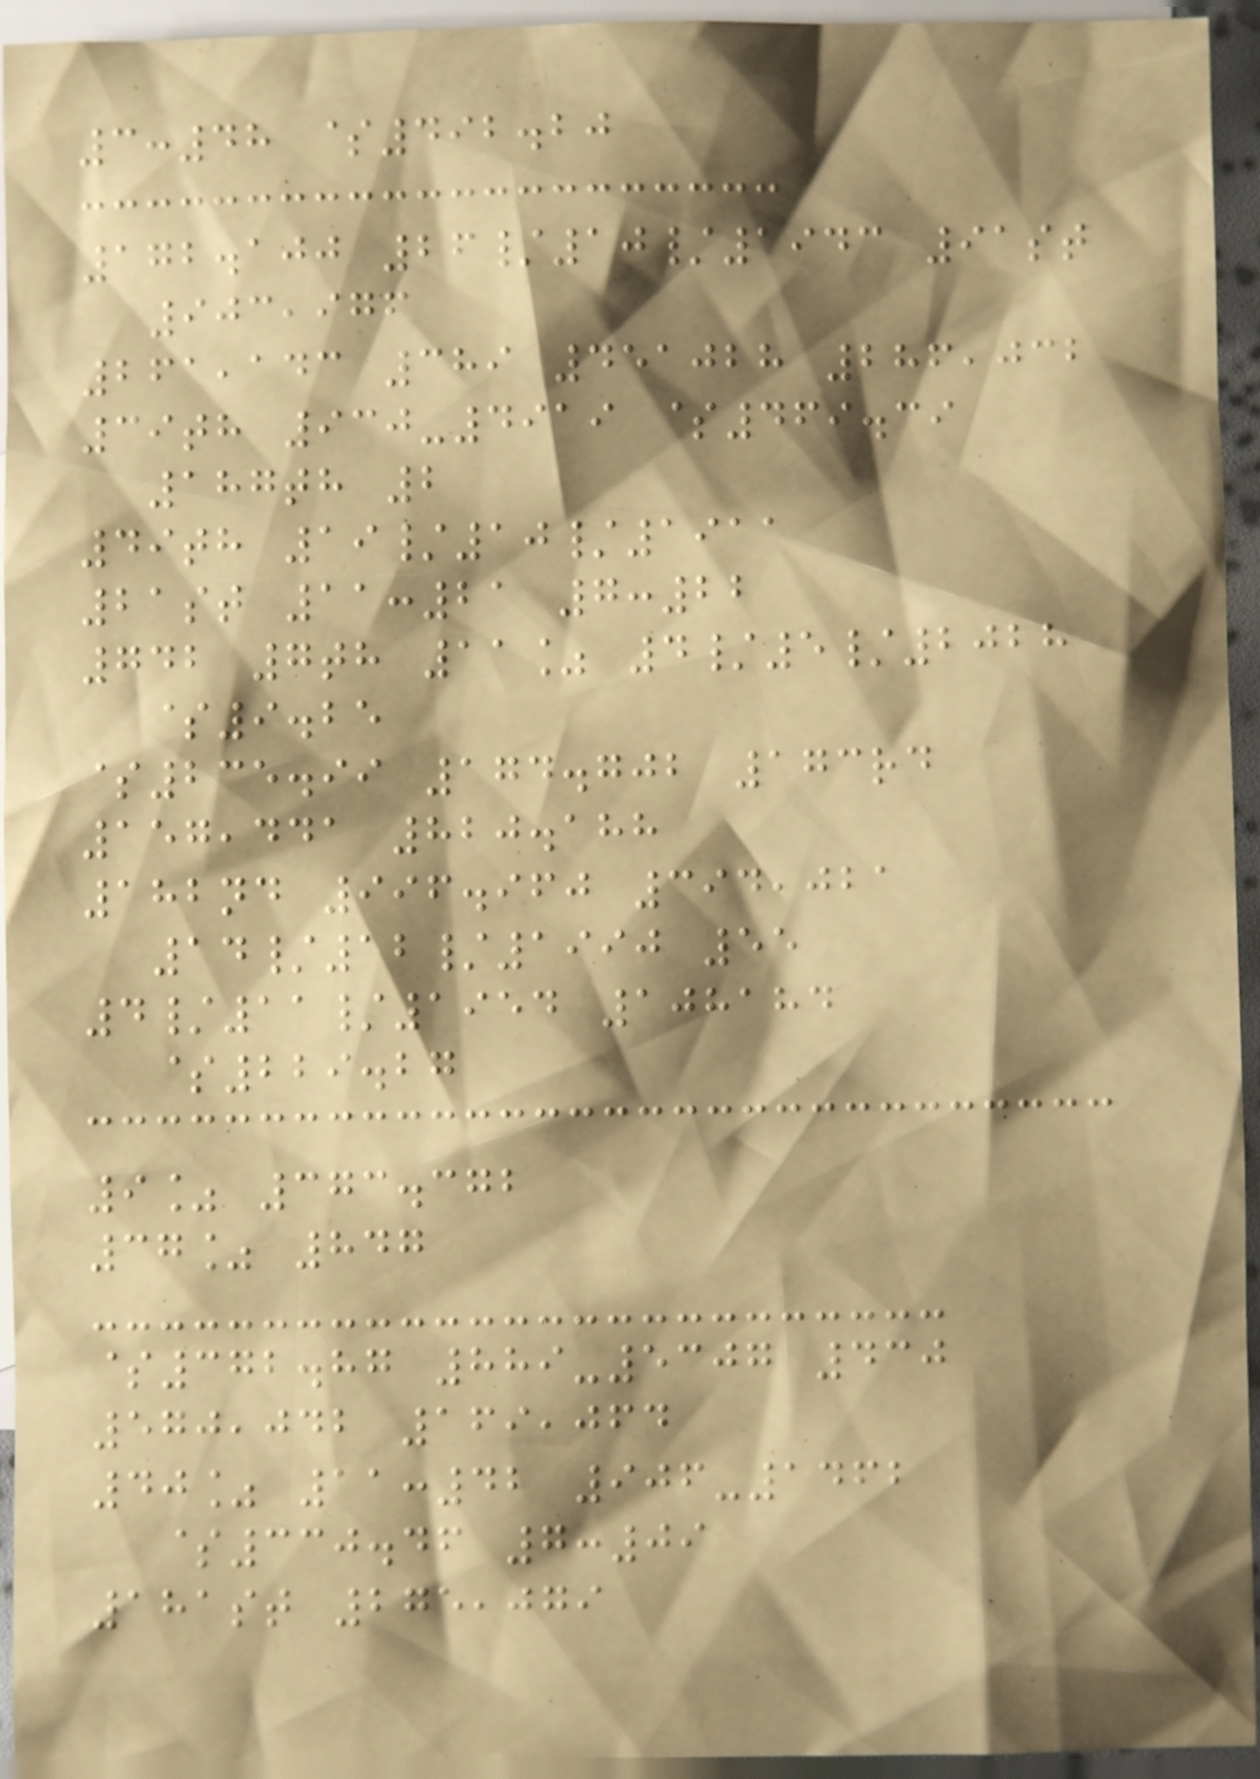3:48 $492.20
172.100 26/10/1943 91st
903,976
261,143 389 451028 286,032
39th 930-4919 $469.39
187th 2
49th 19/10/1911
21st 11:21 7:22
742 7th 11% 4/5/2028
$9.25
$235.99 174.702 173rd
157,441 820.188
182nd 996.960 394,021
14/12/1990 55
4/11/1954 108184
$229.27
9% 373.372
37% 847
$372.87 889-5307 430
570,042 169,064
40% 11:42 906-1462
$330.46 7:09
181st 275,079
